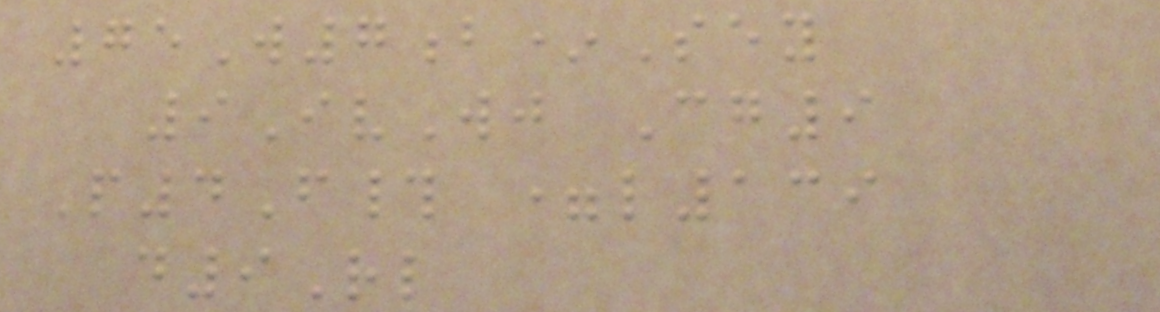75W7b*Sey
9IvWj Cg9
P4F# =l139
d9Rl
